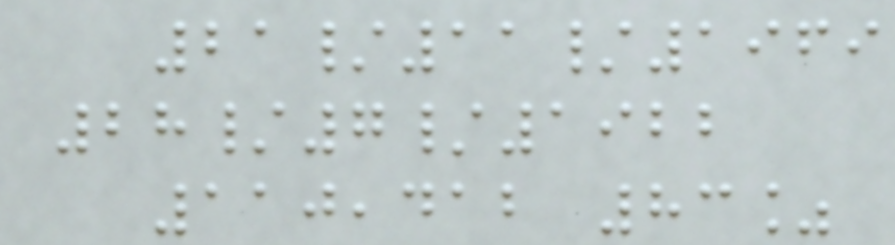21/11/1969
28/7/1922
110,412 83%
